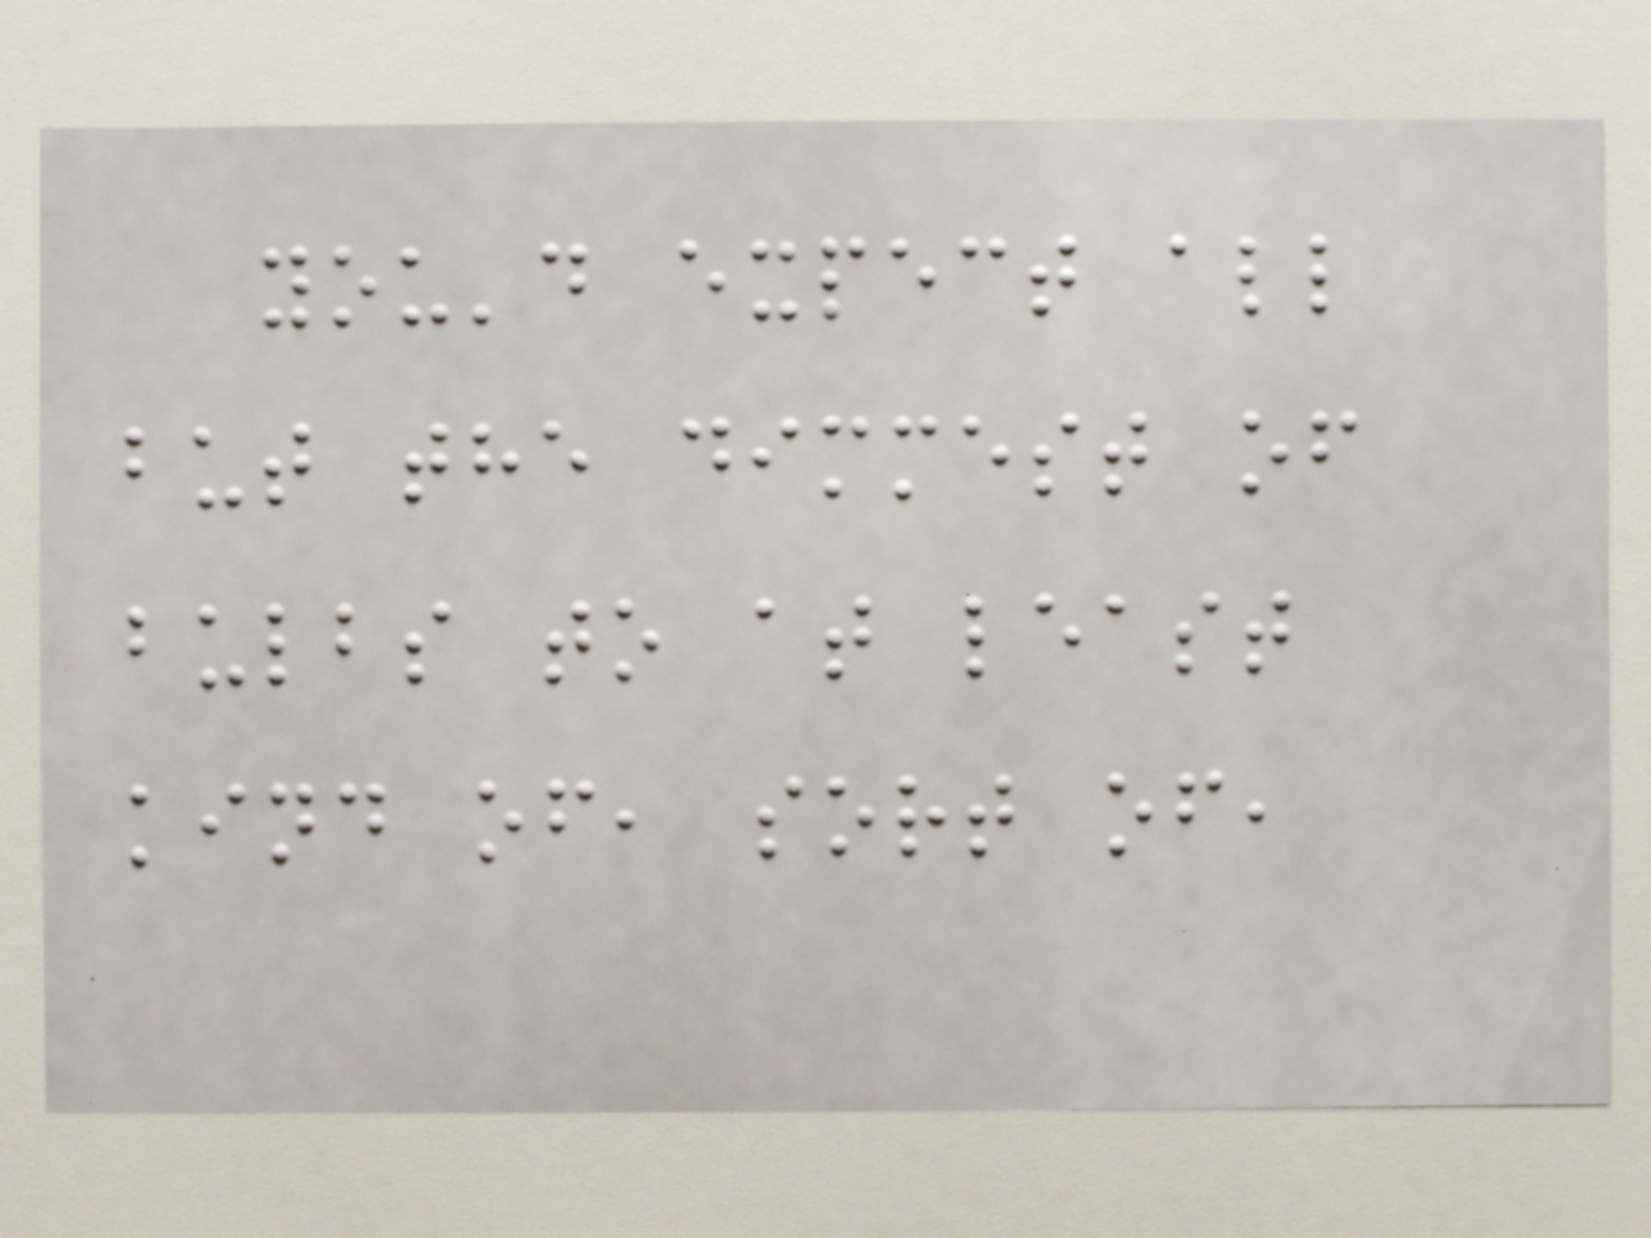you'd expect all
but the dimmest of
bulbs to at least
kind of, sort of,
